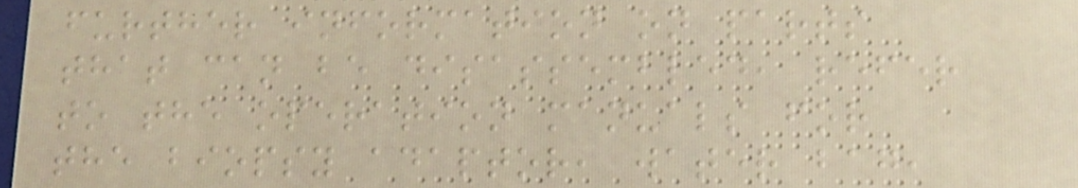further information on parts
that can be disassembled, refer
to the operation manuals for
the biopsy adaptor, water bag,
